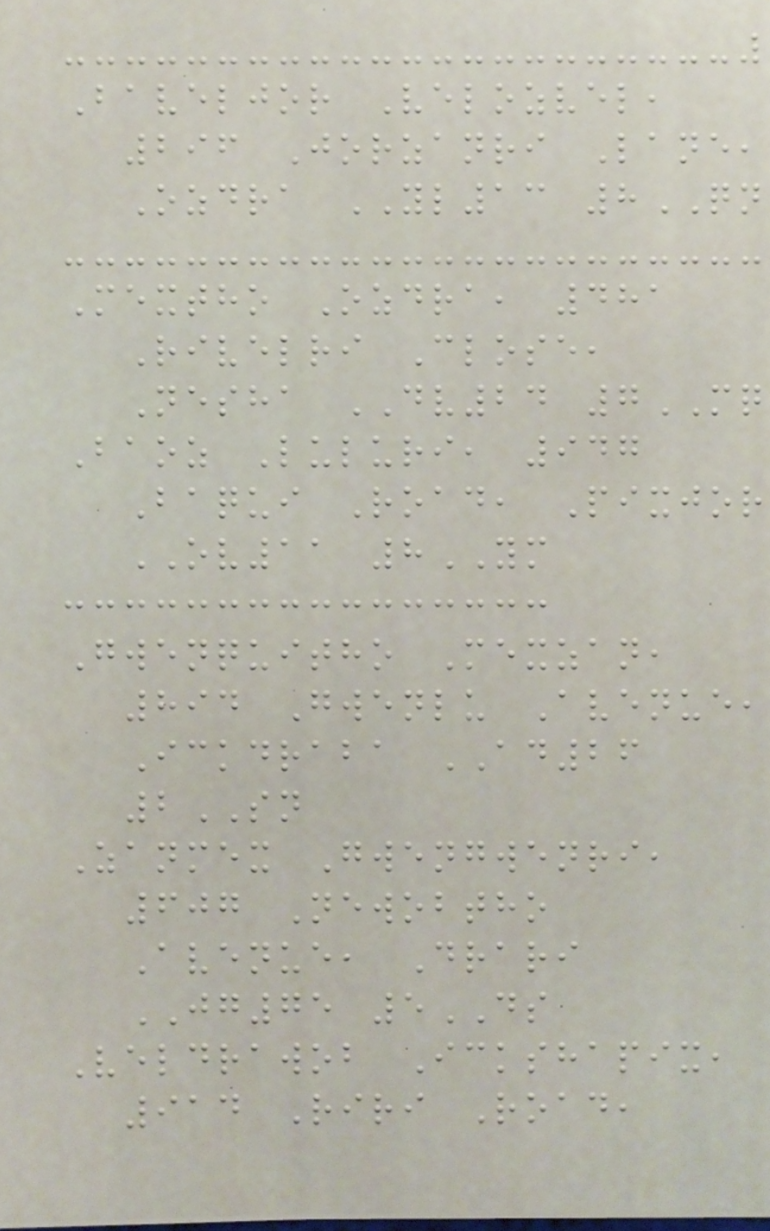Baveljor Velozvel,
296 Jorzanri Lane,
Ozdra YL13 8QN
Mextho Ozdra, 481
Rivelri Close,
Nesha DV24 7MQ
Baoz Luluri, 947
Baqui Road, Pixjor
OV11 8YM
Gwenquitho Mexzan,
894 Gwenlu Avenue,
Ickdraba AD26
2SN
Zanmex Gwengwenri,
607 Newobtho
Avenue, Drari
JG75 5DS
Veldrawob Ickshapix,
914 Riri Road,
